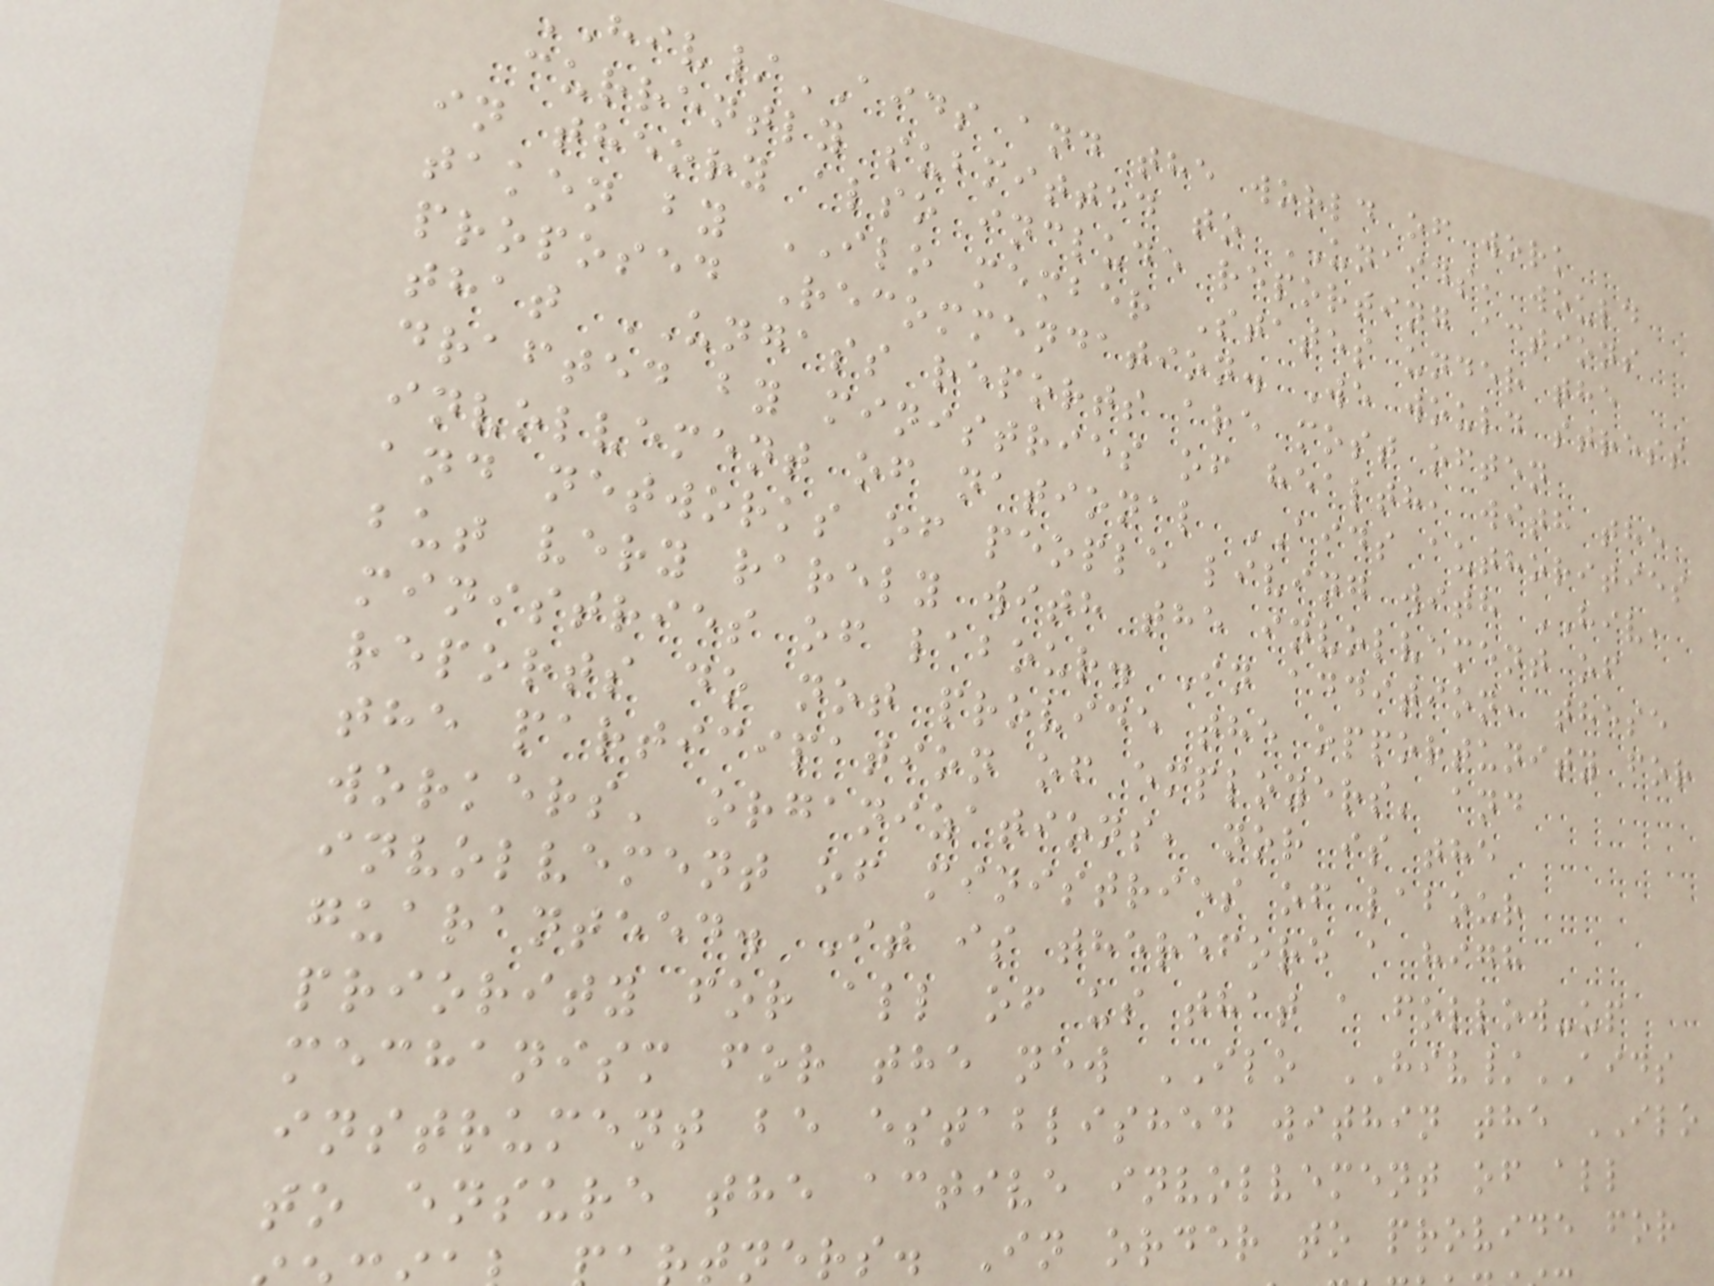/AIDS and the world of work
currently submitted to UNAIDS, would
in theory also include reporting actions
taken by ILO member States under the
proposed Recommendation. We would stress
that UNGASS reports are most often
drafted by ministries of health, with the
involvement of national AIDS authorities
and networks of people living with HIV,
but very rarely with the involvement of
ministries of labour. In addition, these
reports do not provide the opportunity for
the participation of employers' and
workers' organizations, nor is the
involvement of ministries of labour
guaranteed. It is therefore a high
priority for all of us that a follow-up
mechanism for the new ILO HIV/AIDS
instrument be established within the ILO
to ensure the active involvement of all
tners. In order to provide for
